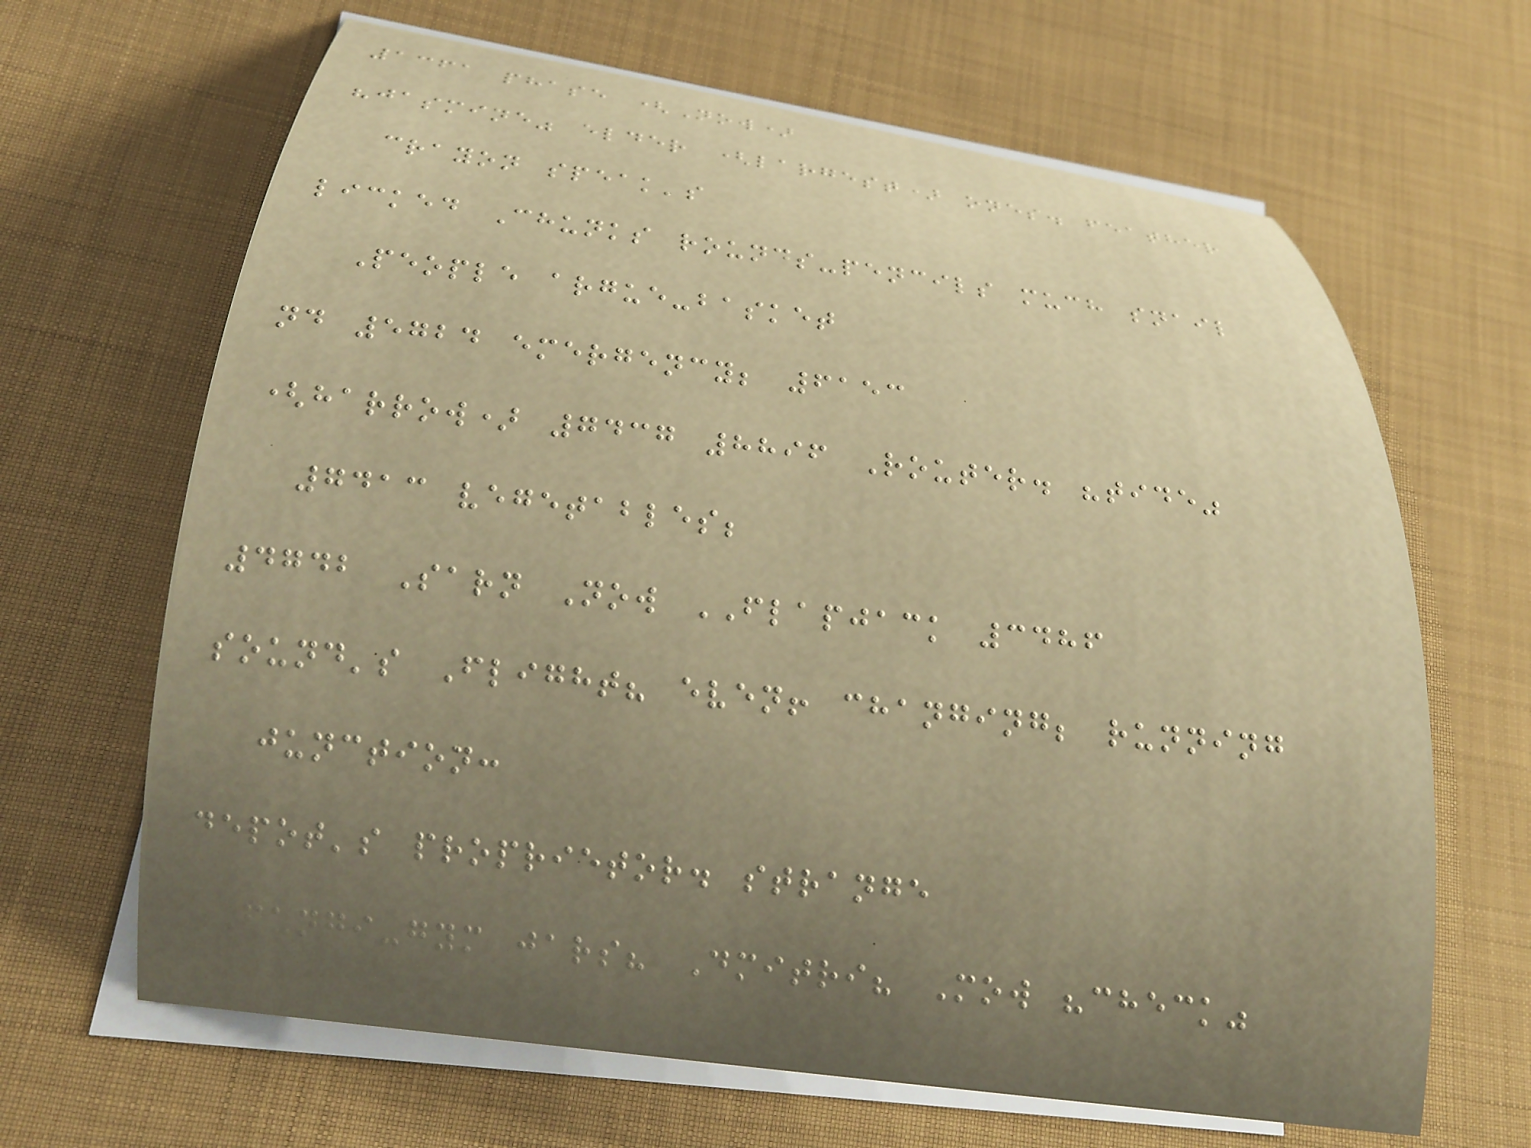1361 phase (Now)
"jasmine" elder (largest) ones. feather
crayon speak's
licked Chunks rounds-pencils much snail
People argue-basket
nd 5724 emergency; 6153
(harrow) 7437 8896 Router. "tide"
7413 vegetables;
4742 Sarn Now FLAPJACK 3486
sound's Flight? even! changing; running
junction:
depot's proprietor. strange
FUNGI-gym jars? Dmitri? Mow "check"
